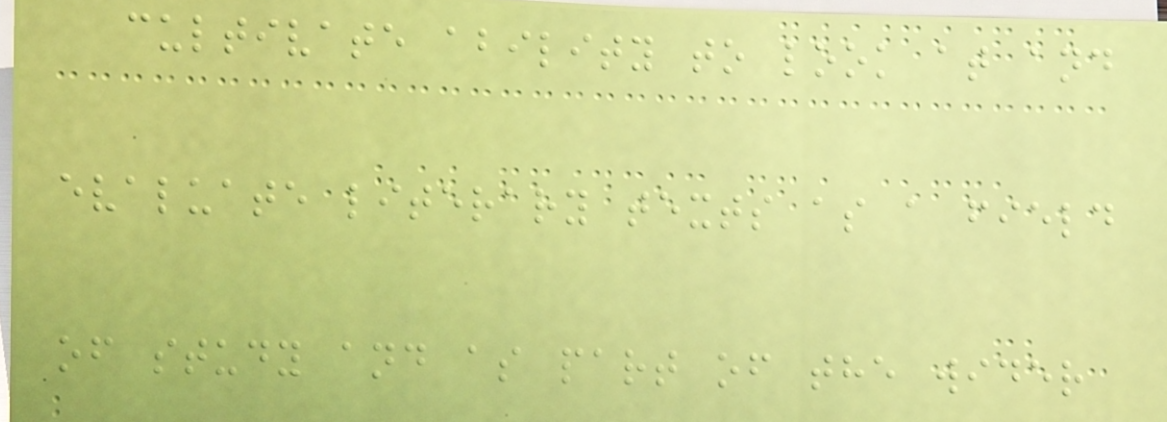cultivate ability to look at and
evaluate literary texts as a field
of study and as part of the wider
